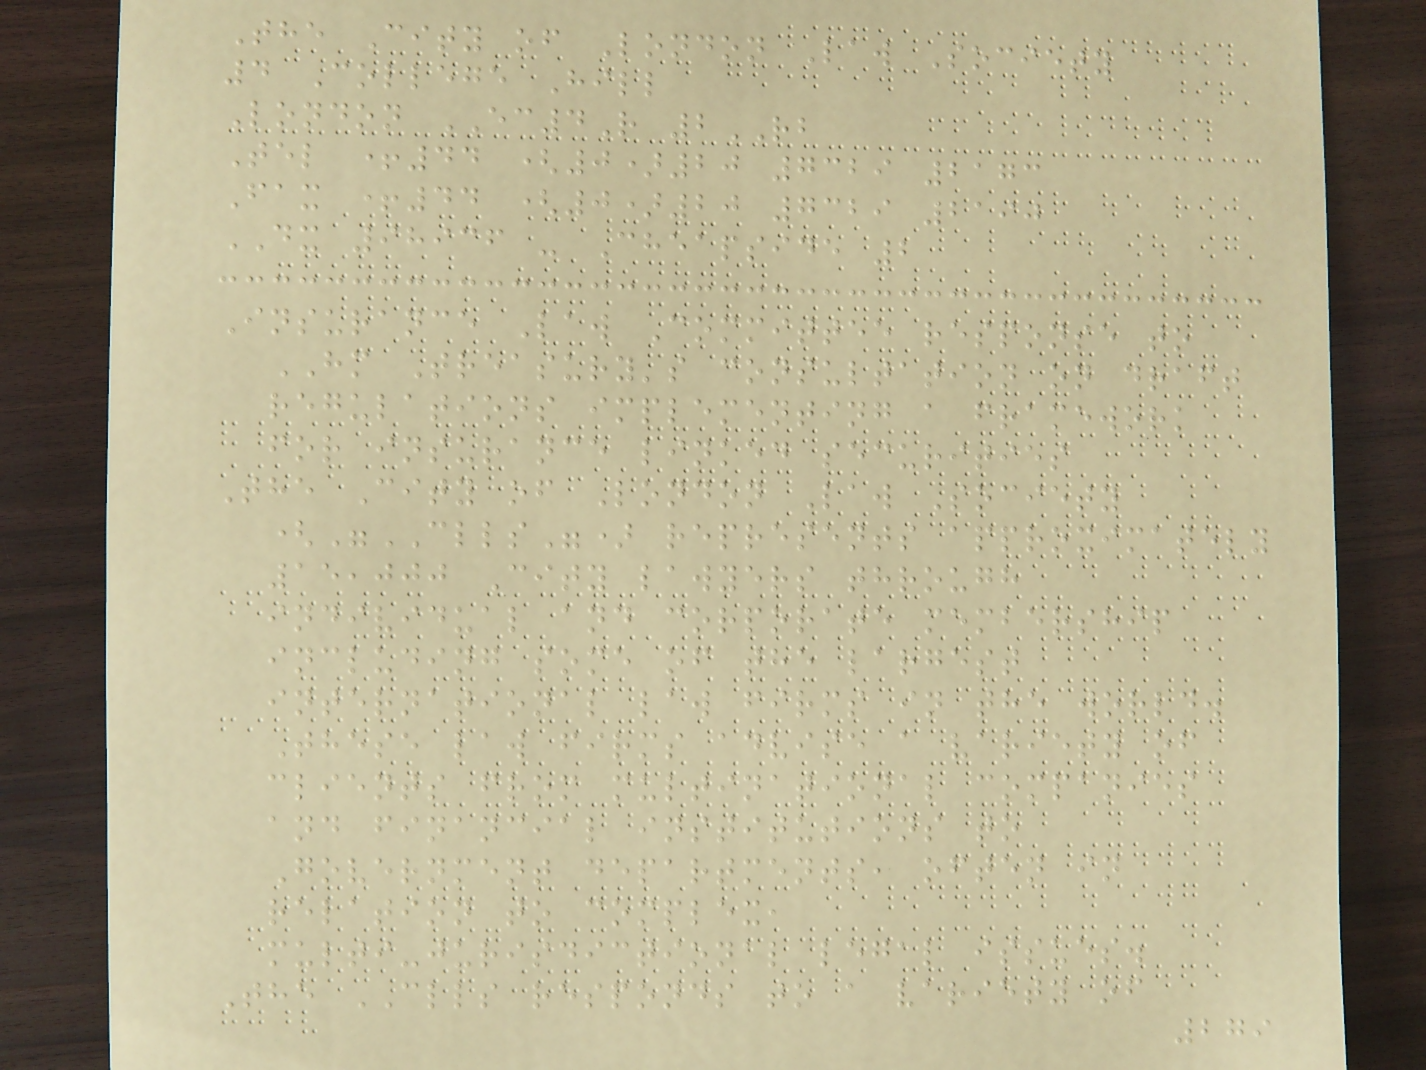The City of London Law Society
4 College Hill
London EC4R 2RB
Tel +44 (0)20 7329 2173
Fax +44 (0)20 7329 2190
DX 98936 - Cheapside 2
Insurance Law Committee response to
HM Treasury's consultation on draft
regulations implementing a framework
for insurance linked securities
The City of London Law Society
("CLLS") represents approximately
15,000 City lawyers through
individual and corporate membership
including some of the largest
international law firms in the world.
These law firms advise a variety of
clients from multinational companies
and financial institutions to
Government departments, often in
relation to complex,
multi-jurisdictional legal issues.
The CLLS responds to a variety of
279
